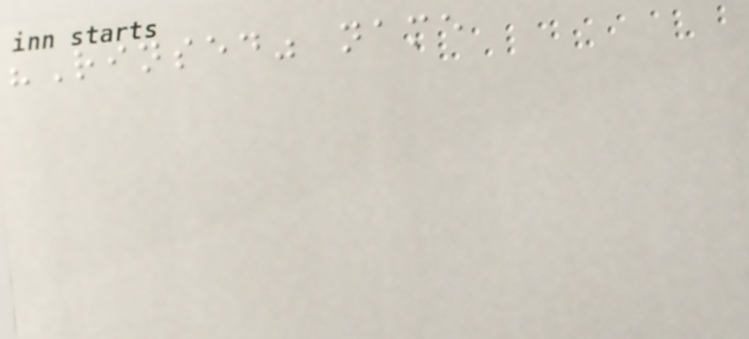"Rinsed" name
